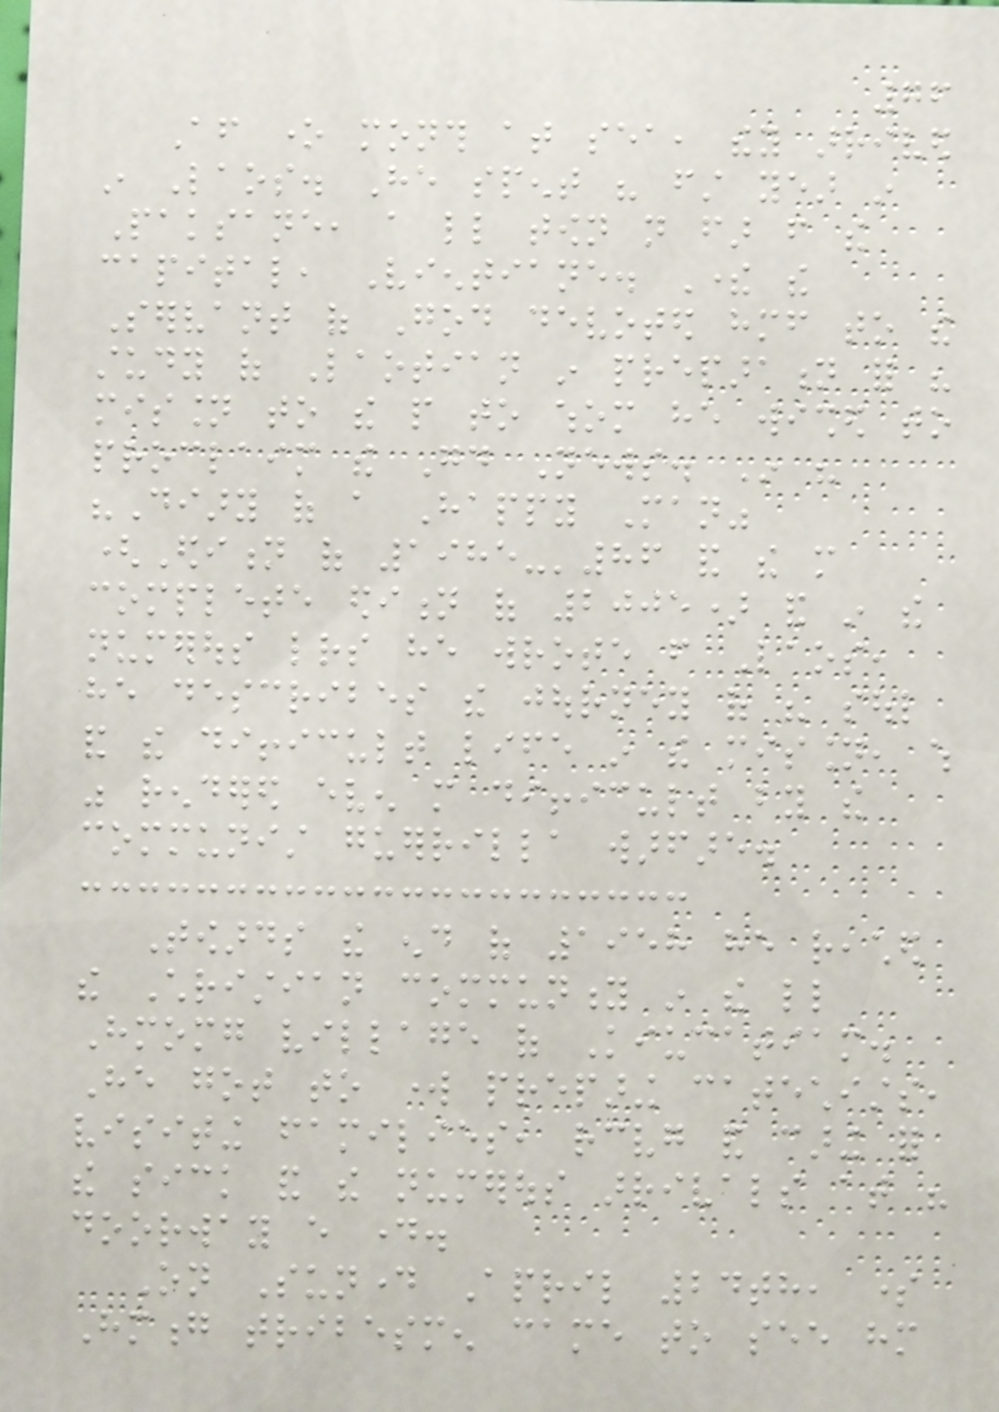76
After one month at sea, they arrived
in Laos. He spent his first year in
Paksane, a little town not far from the
capital, Vientiane. There the
Servant of God devoted himself to the
study of Laotian in preparation for his
mission to the people to whom he wished to
proclaim the Good News. In his
"Diary of a Happy Man"
(Edition of 1985-'86 and the more
complete edition of 2005) and in the
numerous letters he wrote from Laos,
he describes the journey of his soul
and the difficult life in the mission, which
was rendered even more difficult by the
communist guerrilla warfare.
Towards the end of 1958 he reached
the Christian community in the little
Hmomg village of Kiucatiam.
He got to work preparing catechists,
visiting families, receiving and caring for
the sick and the numerous arrivals at his
doorway every day.
On Sunday April 24th, some
Hmong tribesmen came to see him
